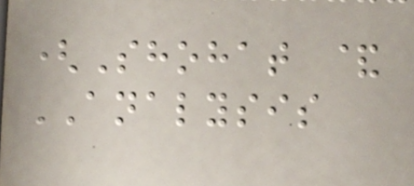(Shohat &
ANALYSIS
